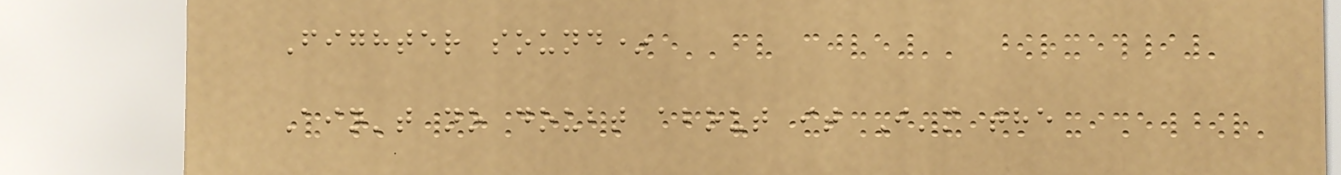Fighter sound*
Ain't no doubt about it I'm the
